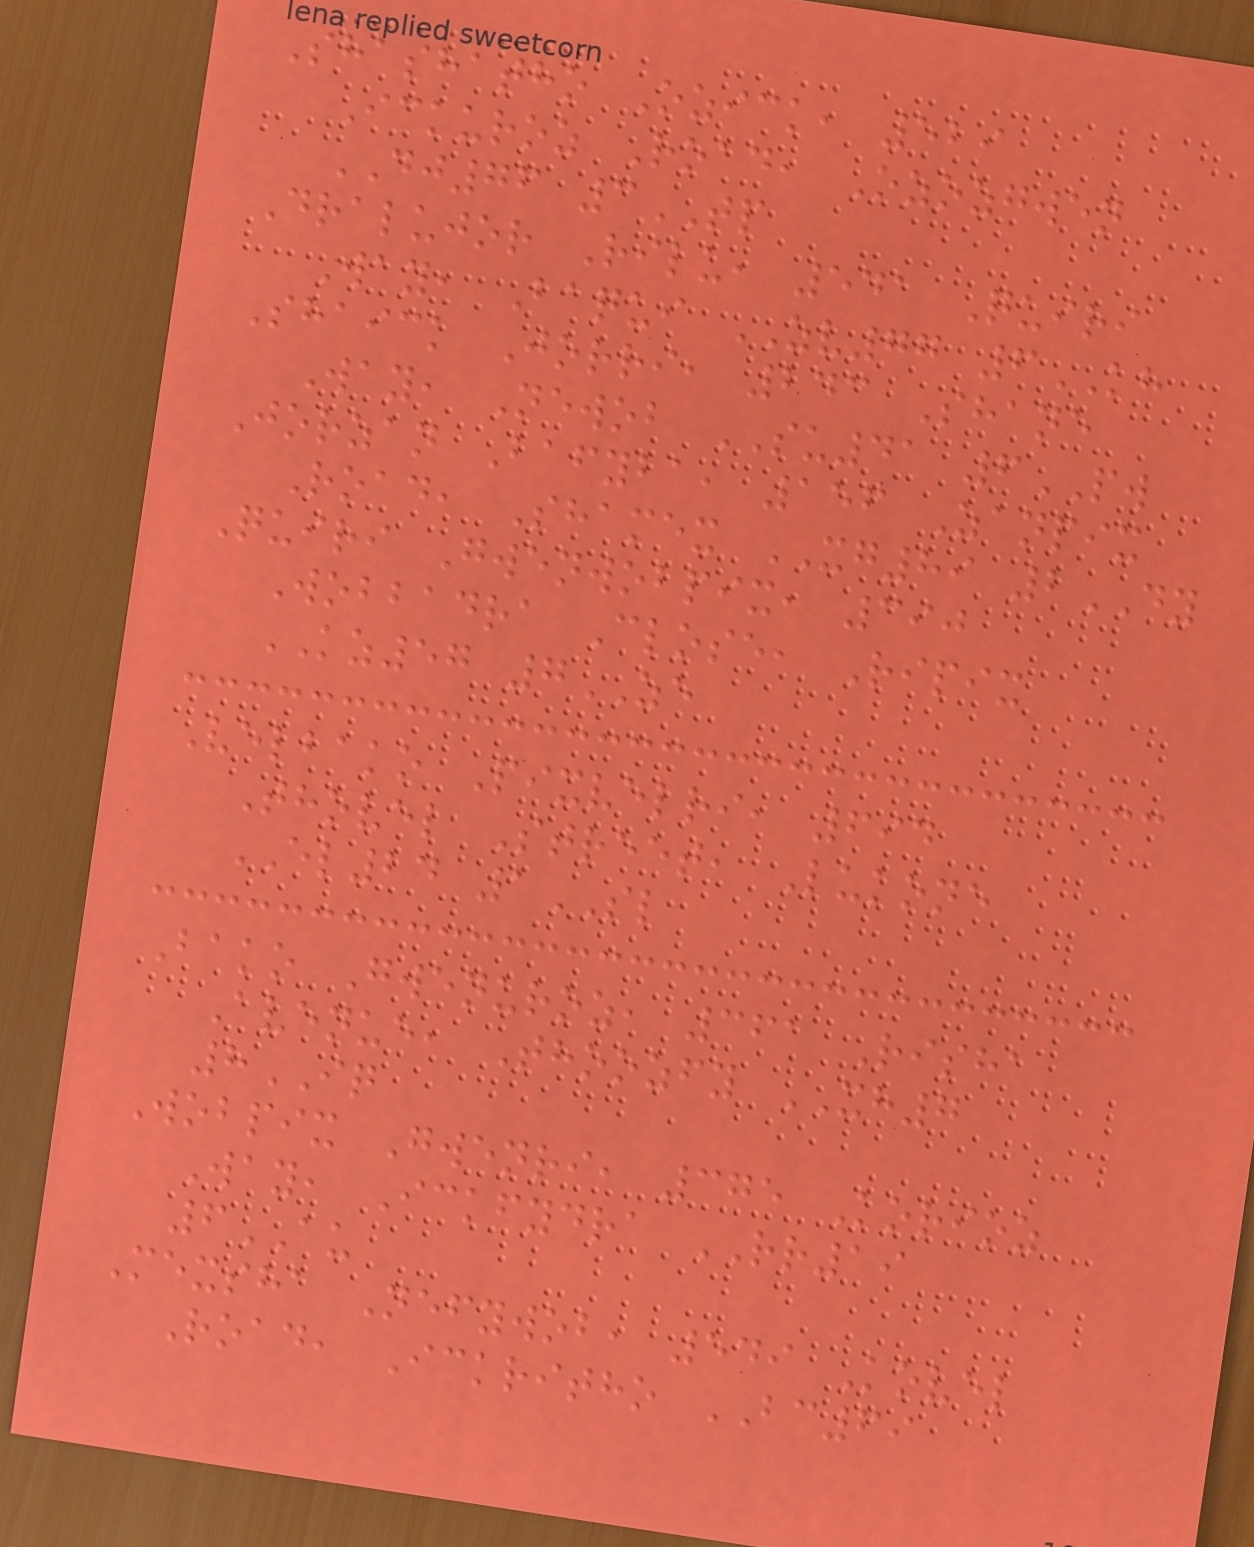Shashatho Ozick, 529
Ickuroz Road, Ozozgwen
DJ76 3TP
Dralujor Rilu, 541 Quiri
Way, Baqui ZV77 6KH
Shaick Jorri, 243 Shane
Way, Newob SU41 6PW
Jorzan Bafyba, 156 Zanpix
Road, Shamex XG89 2DY
Quiri Gwenwobpix, 390
Wobbadra Close, Ripix
KZ57 7ZE
Velbako Pixvelri, 694
Thovel Street, Lukone
EL24 1SL
Bako Gwenuroz, 361 Risha
Avenue, Thoozfy XH7
8IQ
Wobpix Gwenri, 375 Korioz
Way, Ickfydra RR19
6AU
Mexsha Nefywob, 549 Kovel
Road, Ickritho BC69
